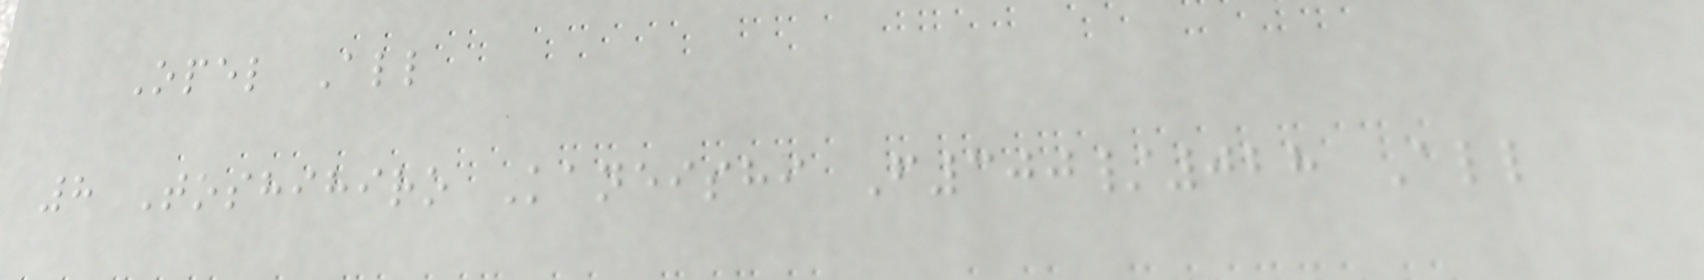Opel All
8 Toshihiro Kaneishi F300/028 All
